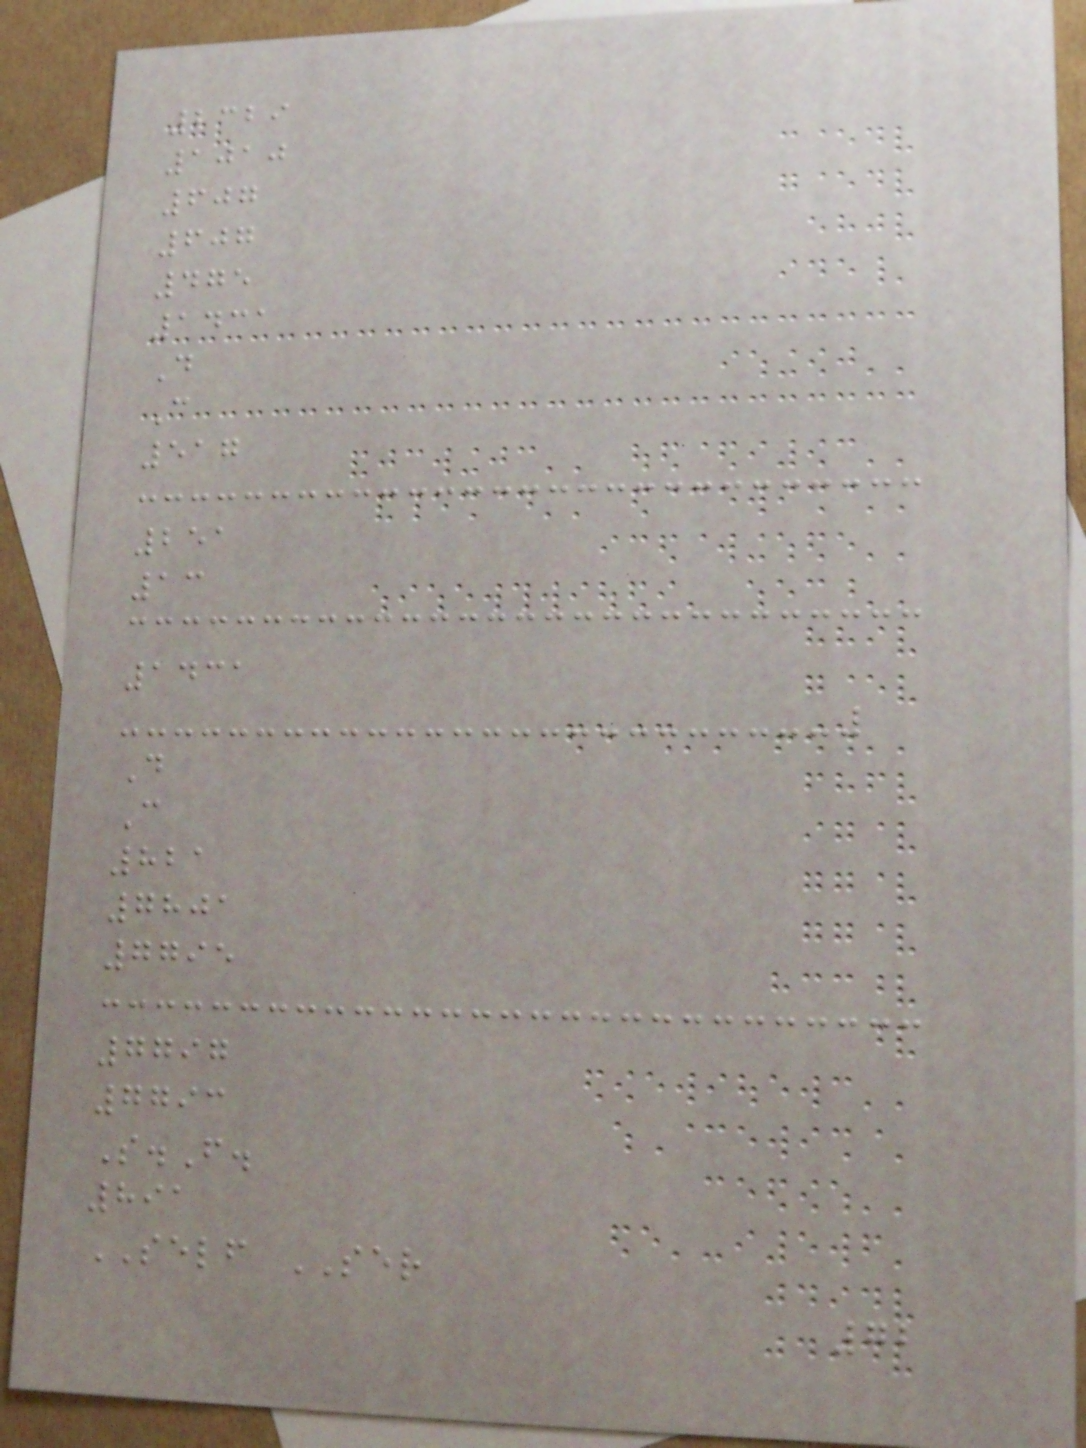2329
1010
607
607
475
1431
D
C
517
251
13
1431
D
C
821
7801
7795
7797
7793
S.F.
891
SELF SER
72
